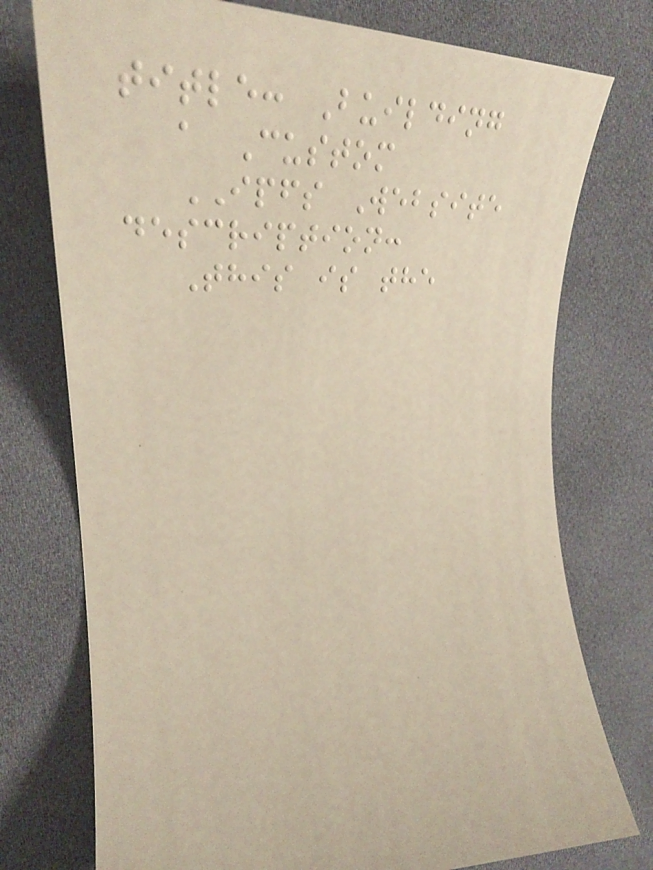title: Building
a Custom
IPFS Website
description:
This is the
